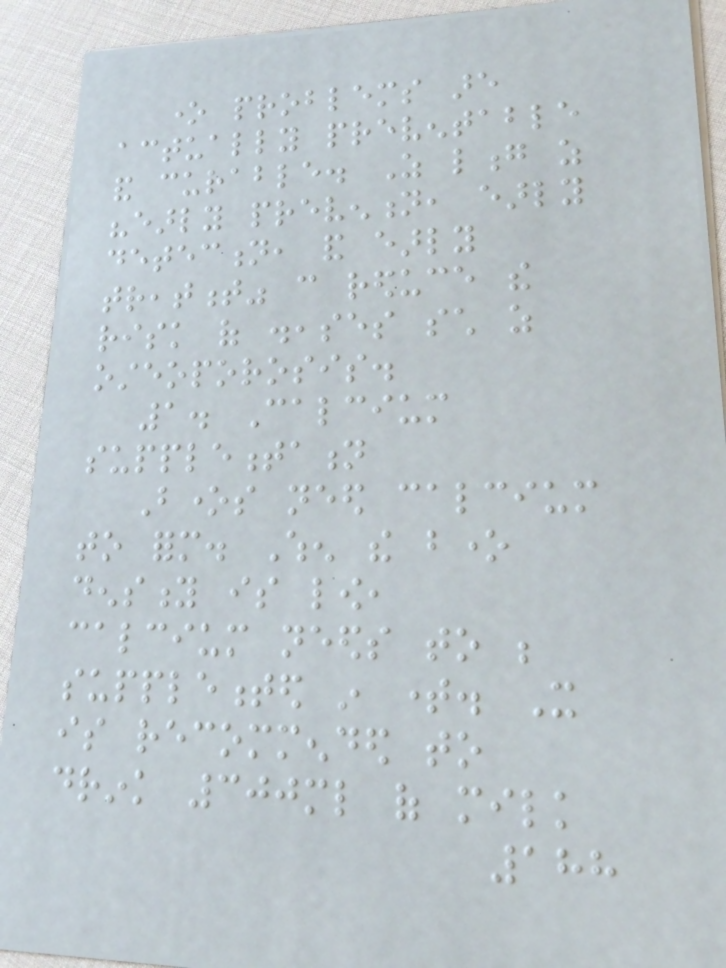one problems are
actually preventable
and curable. As long as
"early prevention, early
detection, and early
treatment" can reduce the
risk of diseases such as
osteoporosis.
1. Calcium
supplementation
Bones need calcium
to form. When the bone
density is low,
calcium needs to be
supplemented in time. It
is recommended to
drink 300ml of milk
188
